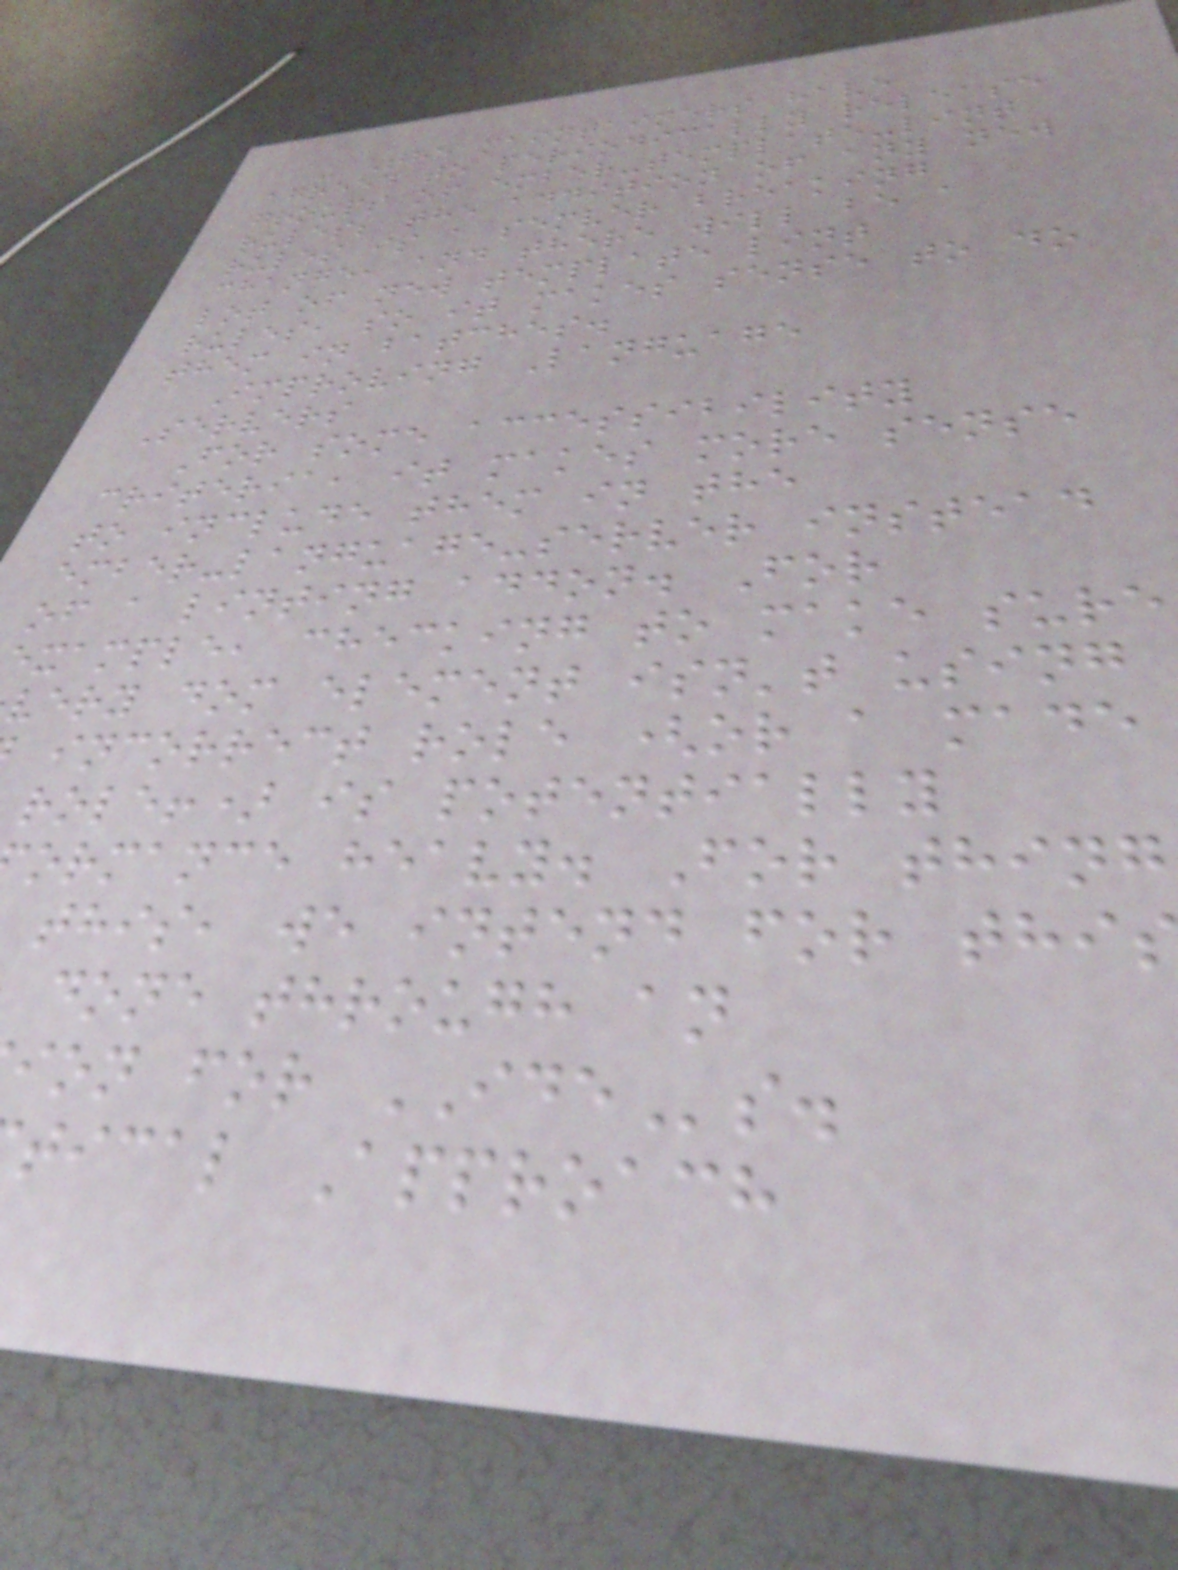- The maintainers have
agreed to periodically release
groups of ember-template-lint
rules; the addition of any new
rules is a semver breaking
change, and there will be a
lot of new template lint
rules, so it makes sense to do
them in batches.
Improving Language
Servers
For some accessibility
criteria, it makes more sense
to include them in the
ember-language-server instead
of a linting addon. For
example, checking to make sure
very dom element isn't using
incorrect role (or a made
role!) is potentially
ormance heavy. For thing
this, we intend for thi
done through an
ion for IDEs.
tical Approach
